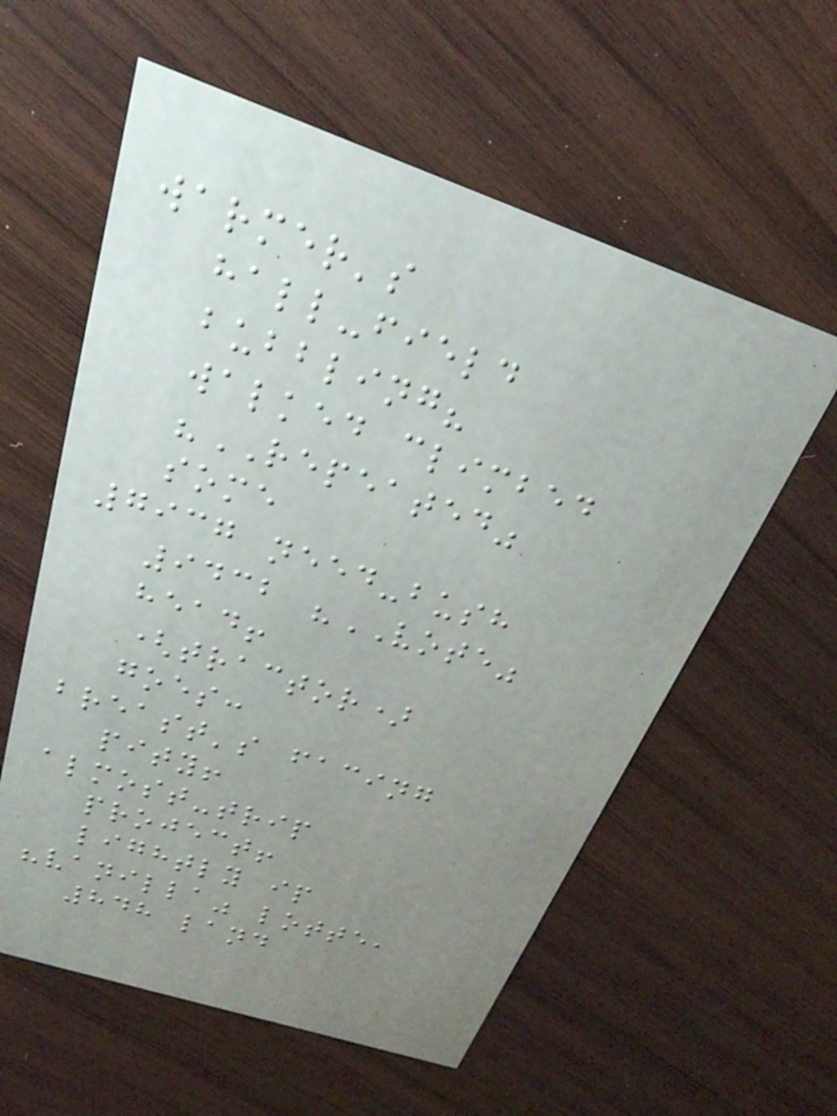warmer's
hall-field
bubbling?
walked climbed
"REPEATED"
some
7937 need-bush
9432 "VOTE"
head!
(tractor)
goes:
breast's facing
pity!
almost-trip
project!
lightly ip
"vanilla" lotte,
848 land
